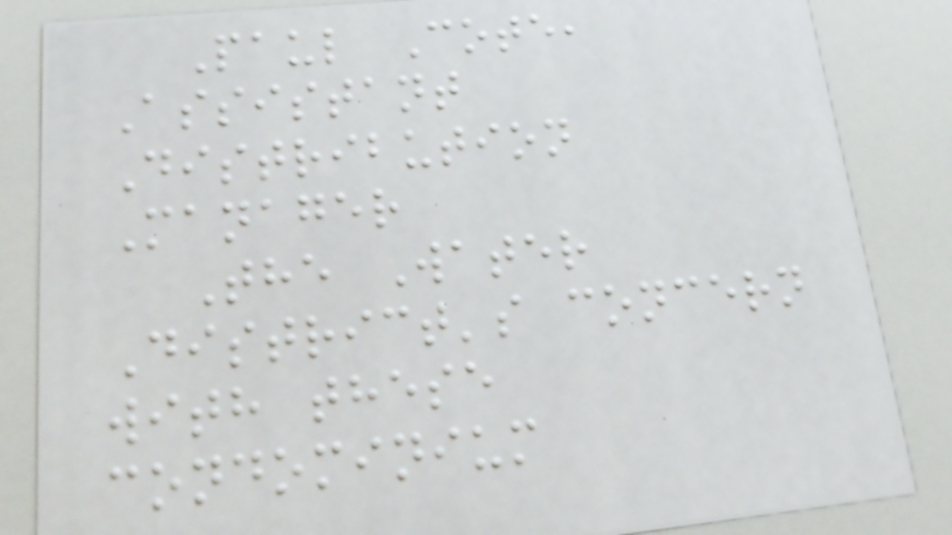Paul Cote,
Assistant
Distribution
Manager
The Water
District's concern
with these
condominium
